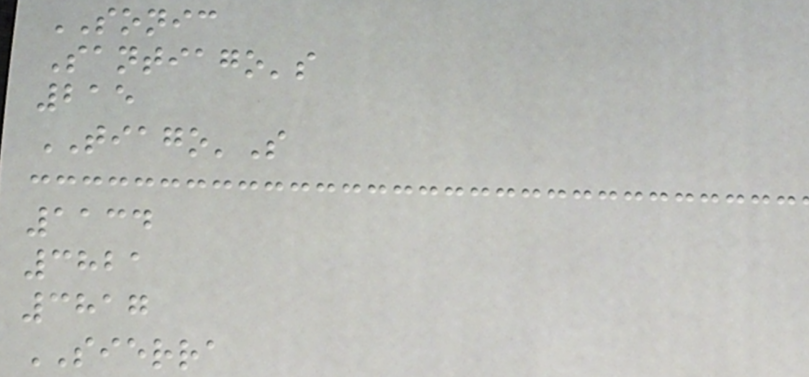SONIC
Santiago's
215
TIAGO'S
1134
3821
3817
SIERRA
